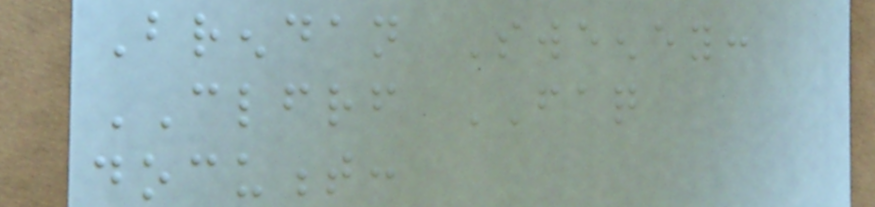Brendan Sweeney:
CLFRF FAQ
document:
